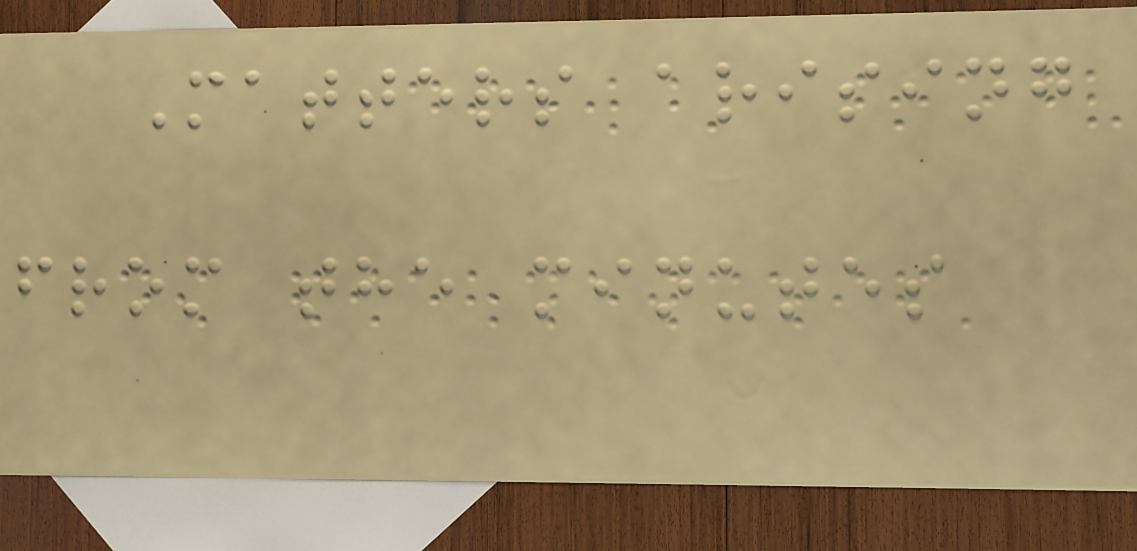Matters arising
from the minutes
